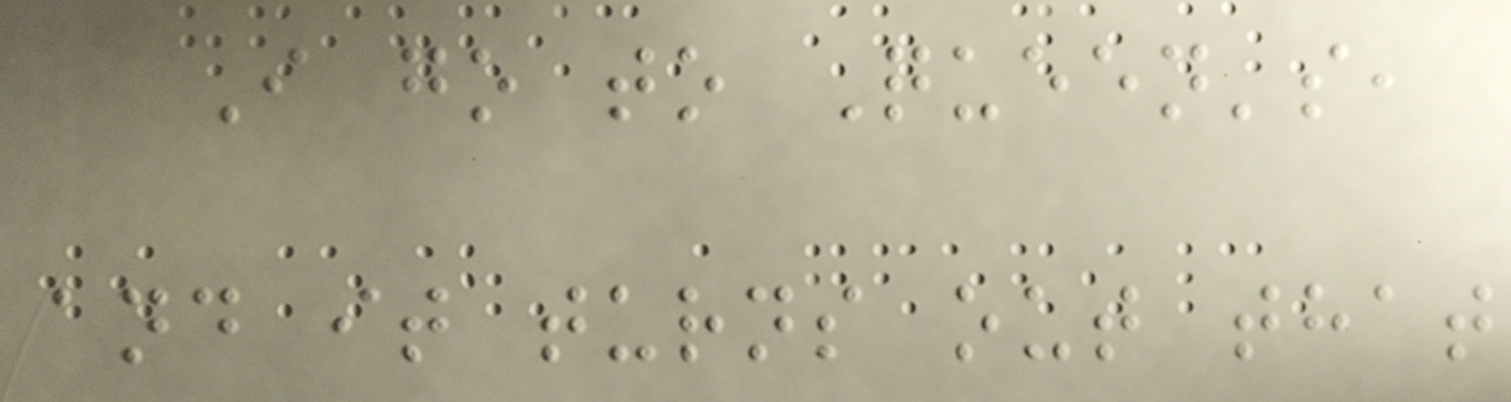I go to Queen's,
and it turns out that
